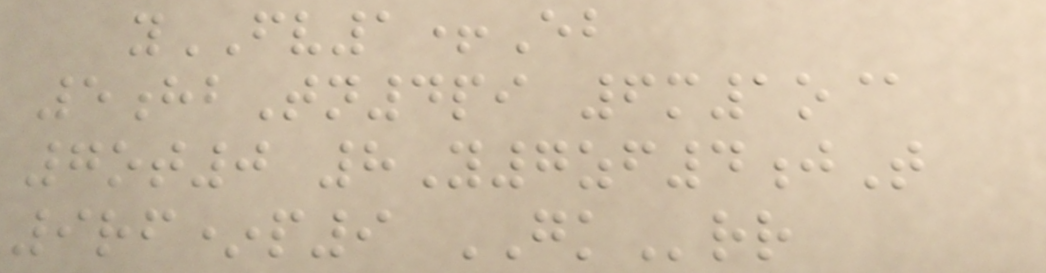yFV1+Eb
5hbTn4pi 6m1o@
7ot0 8Y7zf4jT
9rf*p9 GKrr
